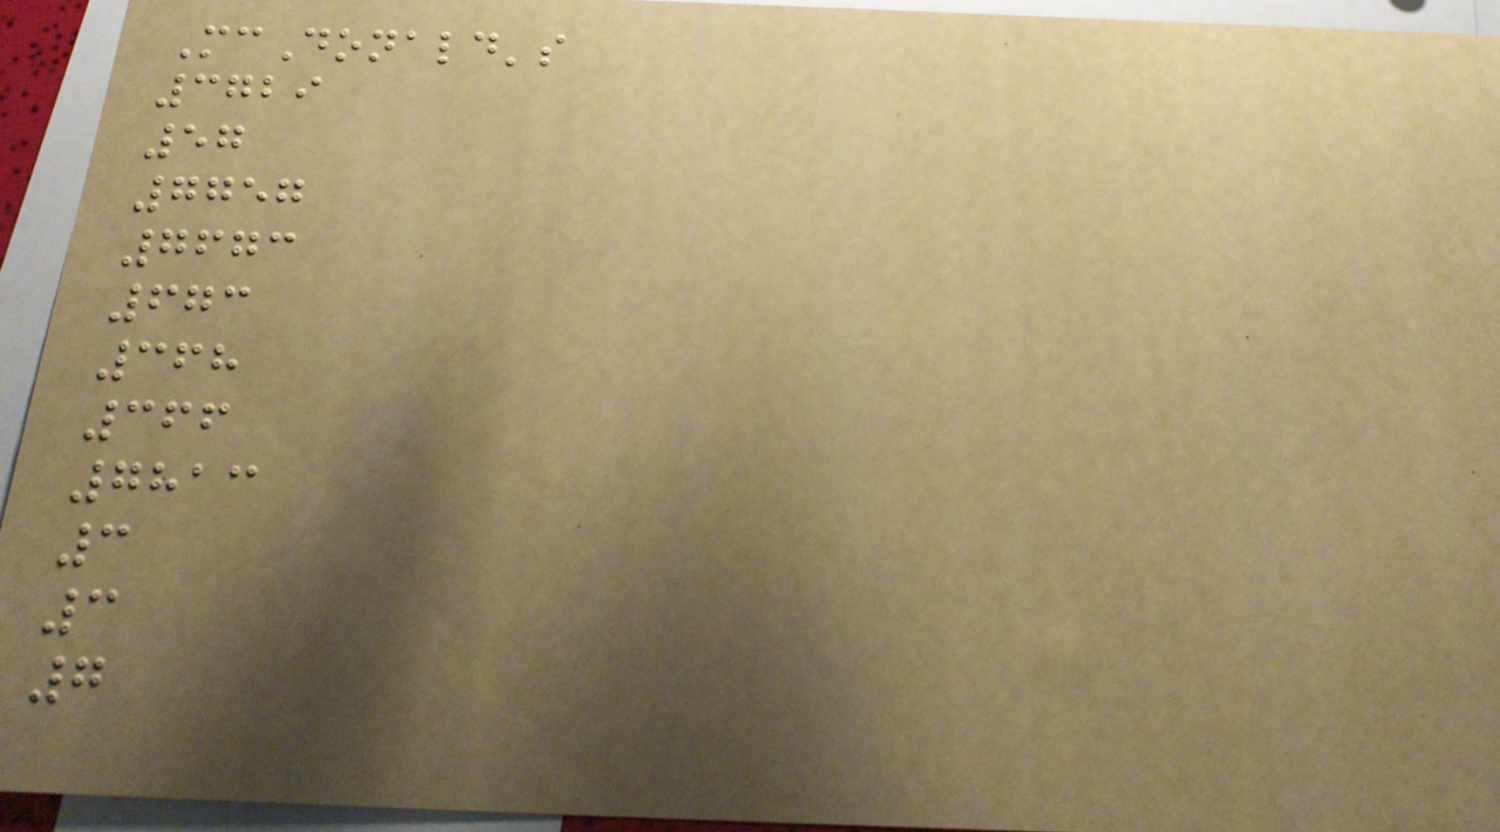McDonald's
3729
57
7757
7673
673
368
366
7813
3
3
7
